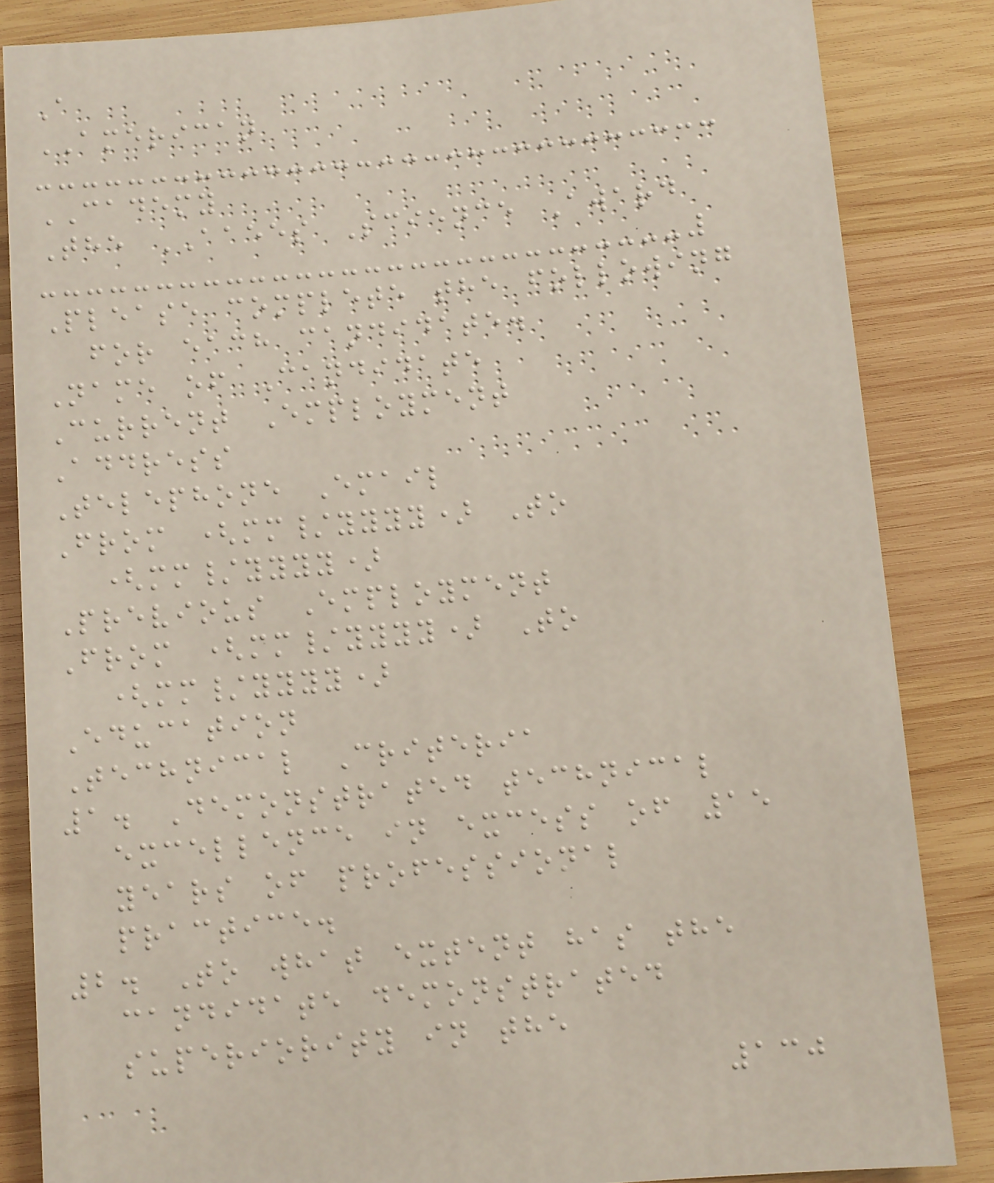A
AMERICAN
CADEMY
The AAEES Science Award
Please complete the following
for each candidate.
Name of Candidate
Current Employment
Address
Telephone Email
From (mm/yyyy) To
(mm/yyyy)
Previous Employment
From (mm/yyyy) To
(mm/yyyy)
Education
Technical Criteria
1. Demonstrated technical
excellence in excess of 15
years of professional
practice.
2. To what extent has the
candidate demonstrated
superiority in the
130
